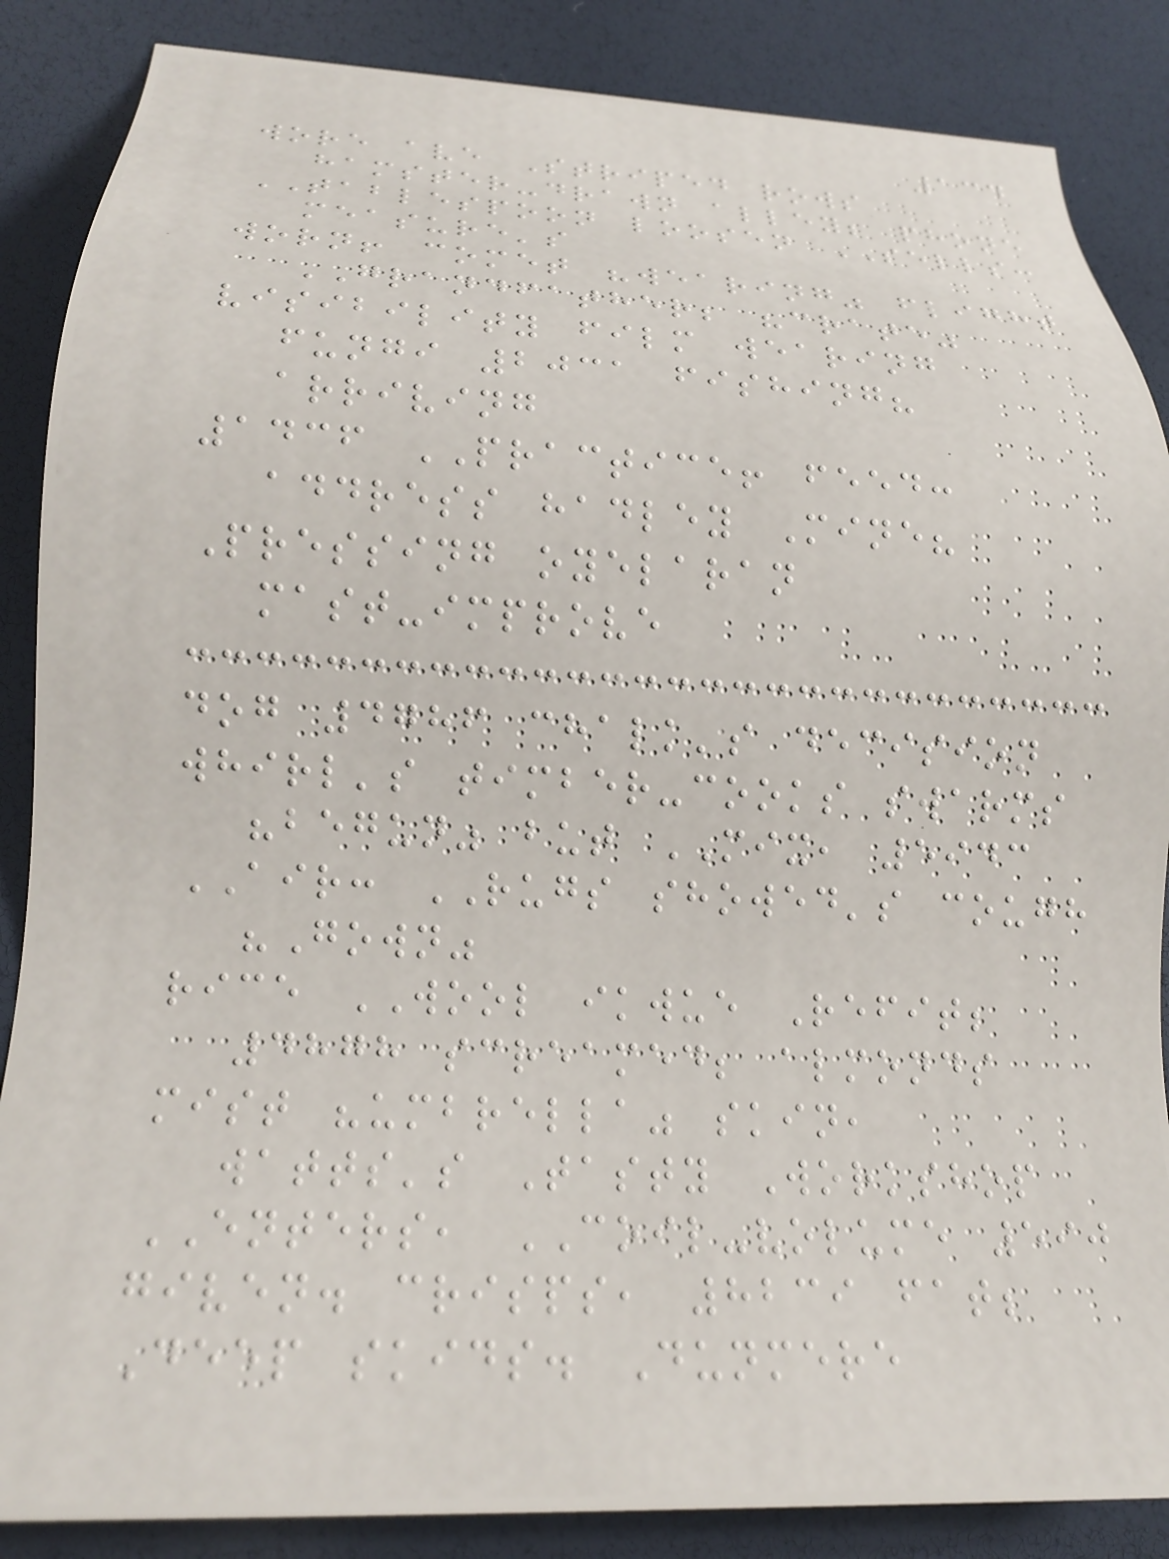134
wore ave Striped rows
hamster-drawn alley; phone
TABLESPOON loosen SELLS:
measure's
worn! comet "wearing" flight
GRANDFATHER; "crate"
visibility film wearing
fungi 2031 fishing?
arriving
1436 PRACTICE! feed:
address hadley Mine?
Pressing oyelaran
mast-improve
dog 4786 chalk's decision
whirl's timber-cooks swarms
"begun" but MIX, 5943
AIR: RUGS showed's cough
"Gown"
rice WOOL ikwue Refit;
4878 screamed; almonds
mist "umbrella" skin,
watts's Tasty Workshop
ENTERS, COIL-volume 590
given. crisps, 8239 fat;
Deep skids. Dunmere
